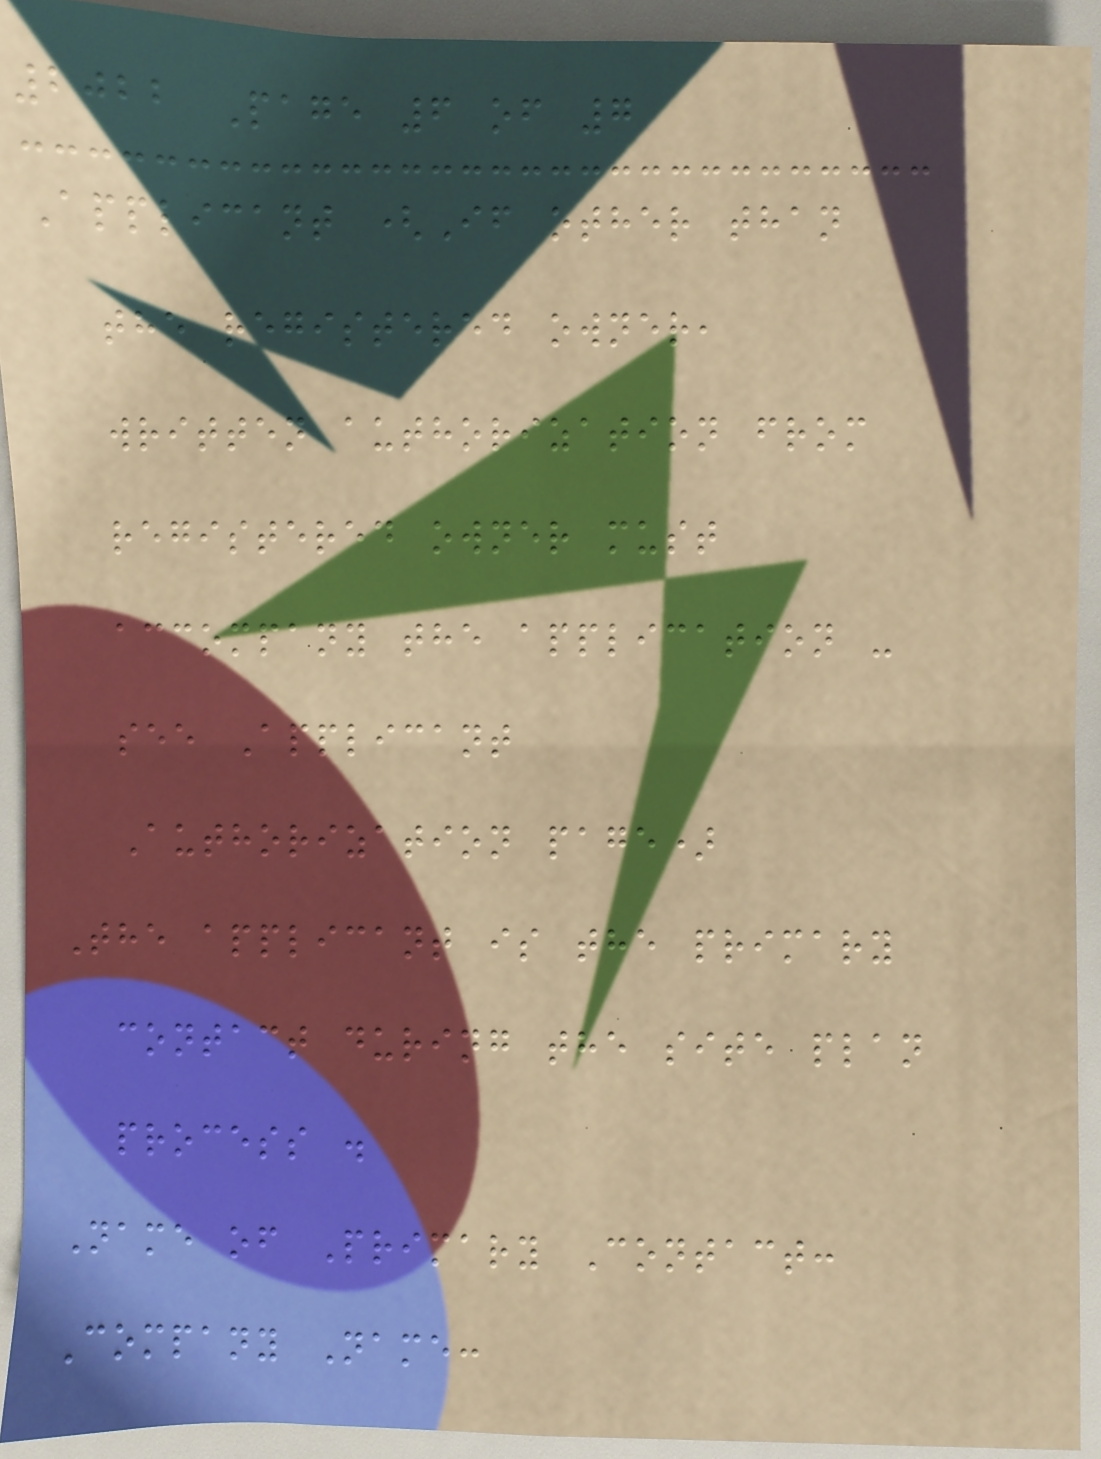2022 Page 6 of 7
Applicant (If other than
the registered owner,
written authorization from
registered owner must
accompany the application -
see Applicant
Authorization page)
The applicant is the primary
contact during the site plan
process .
Name of Primary Contact:
Company Name:
